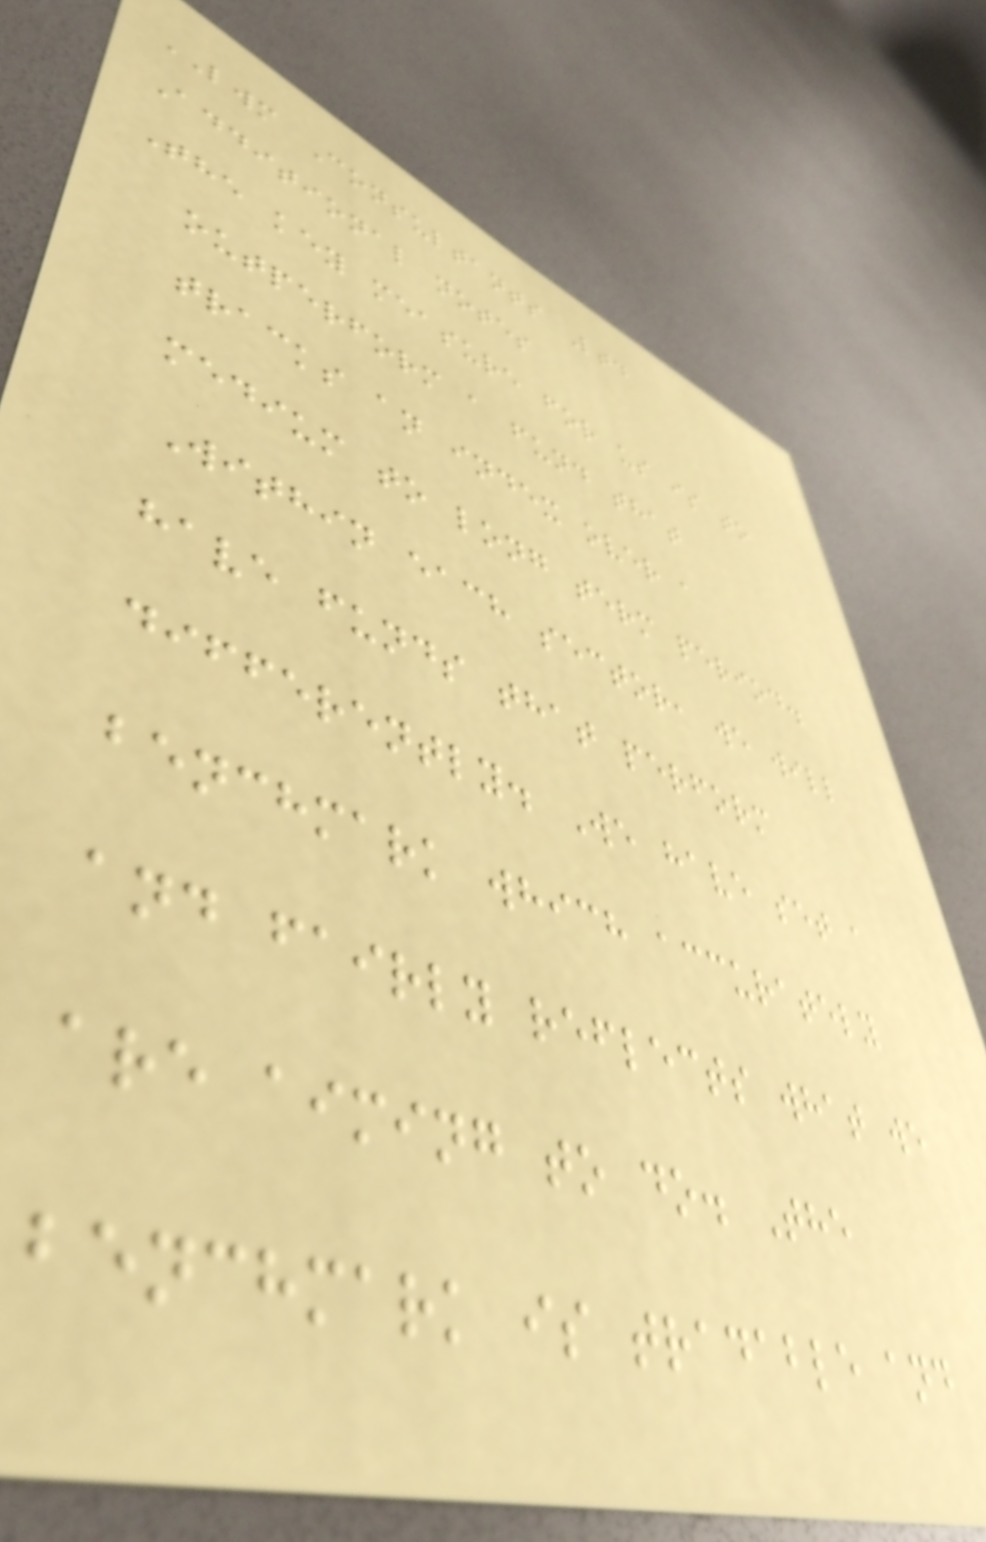LWM Consultants Ltd
Additional notes
The key measure for us is to
outperform a fund that
tracks an index over a
medium to long term period.
Within each sector, we will
have funds that perform
differently. We have set a
benchmark which accurately
and fairly reflects what we
are aiming to do. The
benchmark is tradable and
